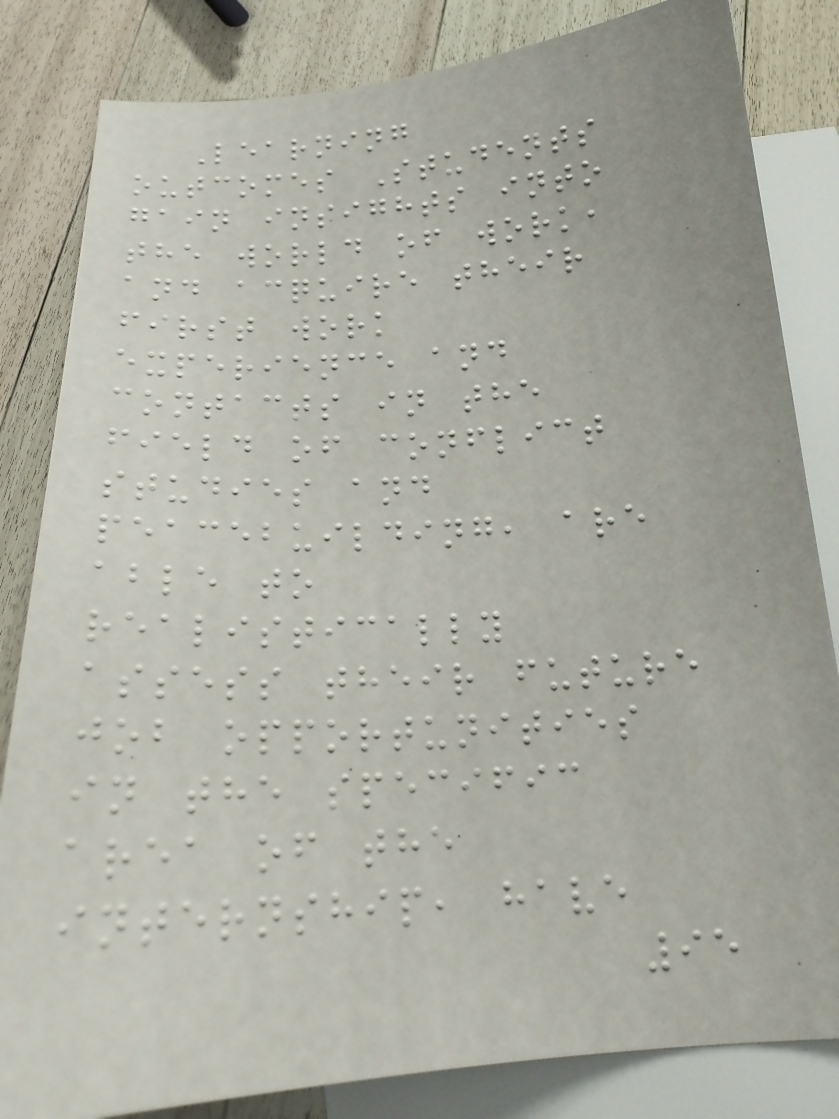Learning
outcomes Students
gain insights into
the world of work,
and acquire their
first work
experience and
contacts in the
field of conflict
studies and
peacebuilding, are
able to
realistically
assess their future
job opportunities
in the specific
area of the
internship, have
95
